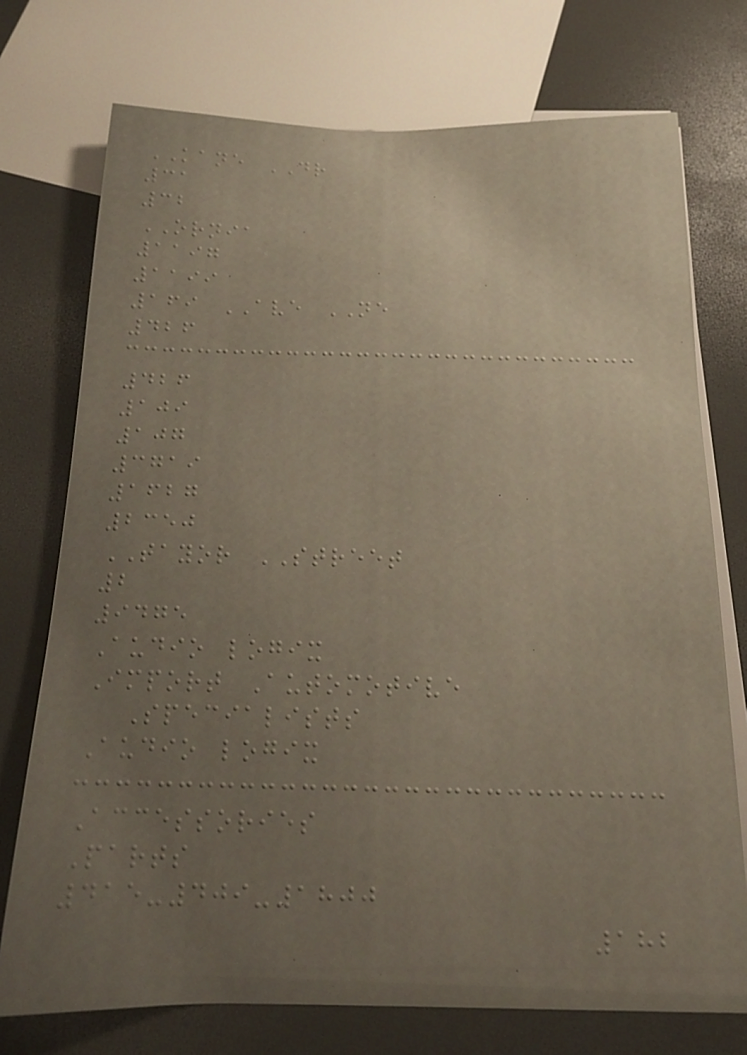KANE DR
31
32
ORNIA
1197
1199
169 AVE NE
426
426
109
107
3719
1627
2350
TAYOR STREET
2
9475
Audio logix
Import Automotive
Specialists
Audio logix
Accessories
Parts
415-409-1800
182
